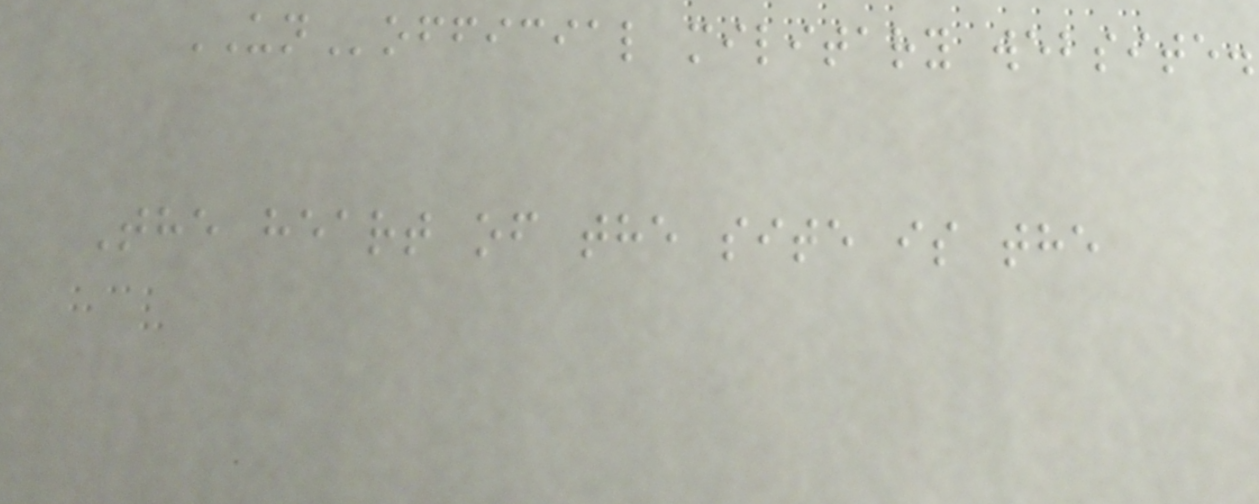UNofficial military website.
The heart of the site is the
